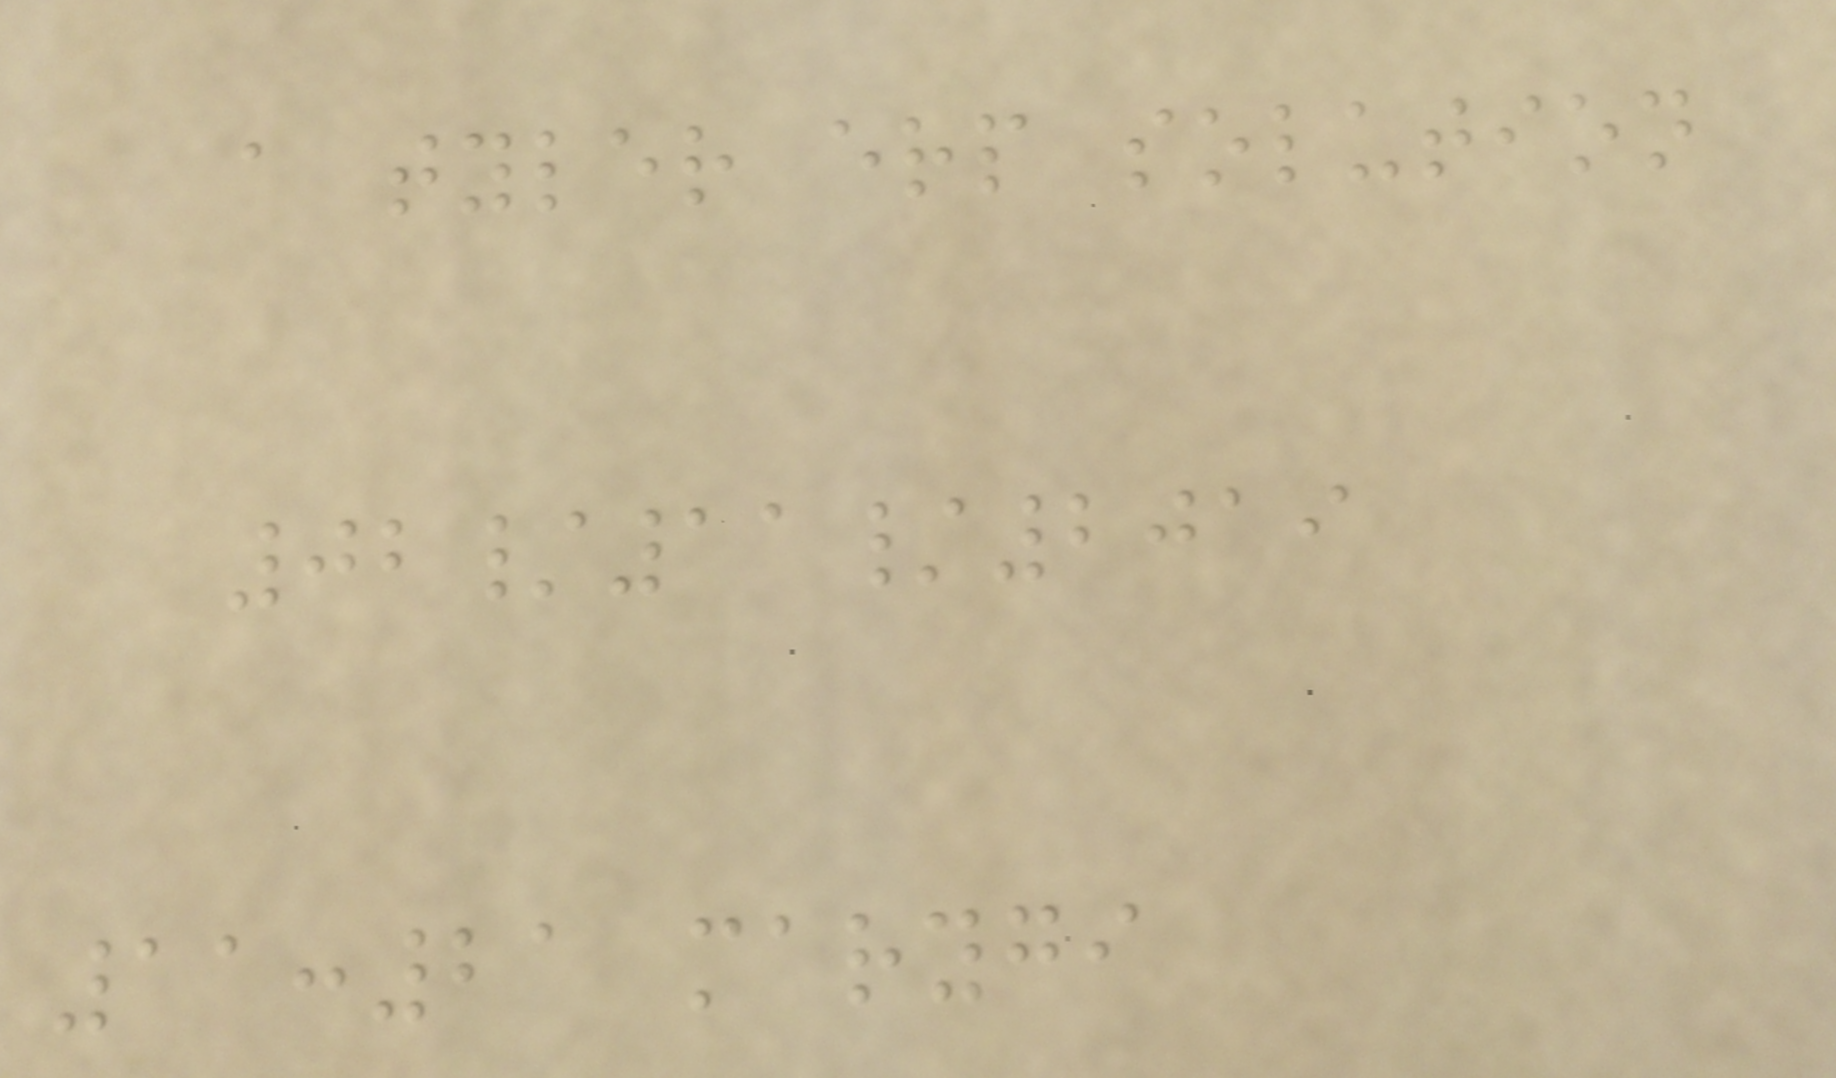a tyler erp solution
02/11/2019
11:21 marygi
